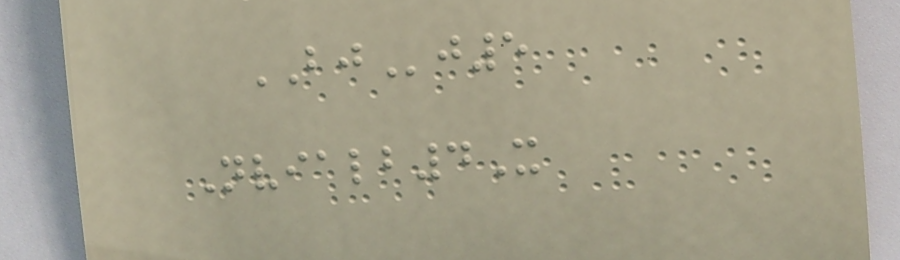BJj5
Nvialb4X
